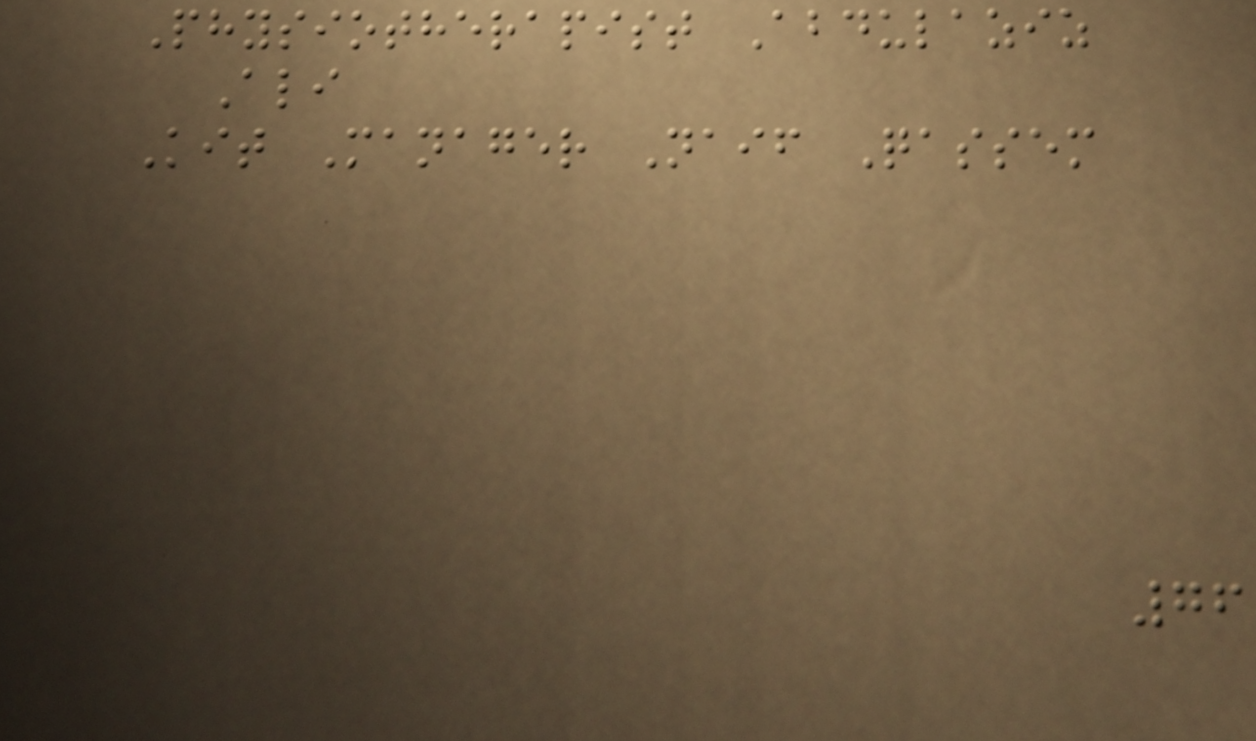Physiotherapist Abdulaziz
Ali
Kit Manager Naif Qassem
76
